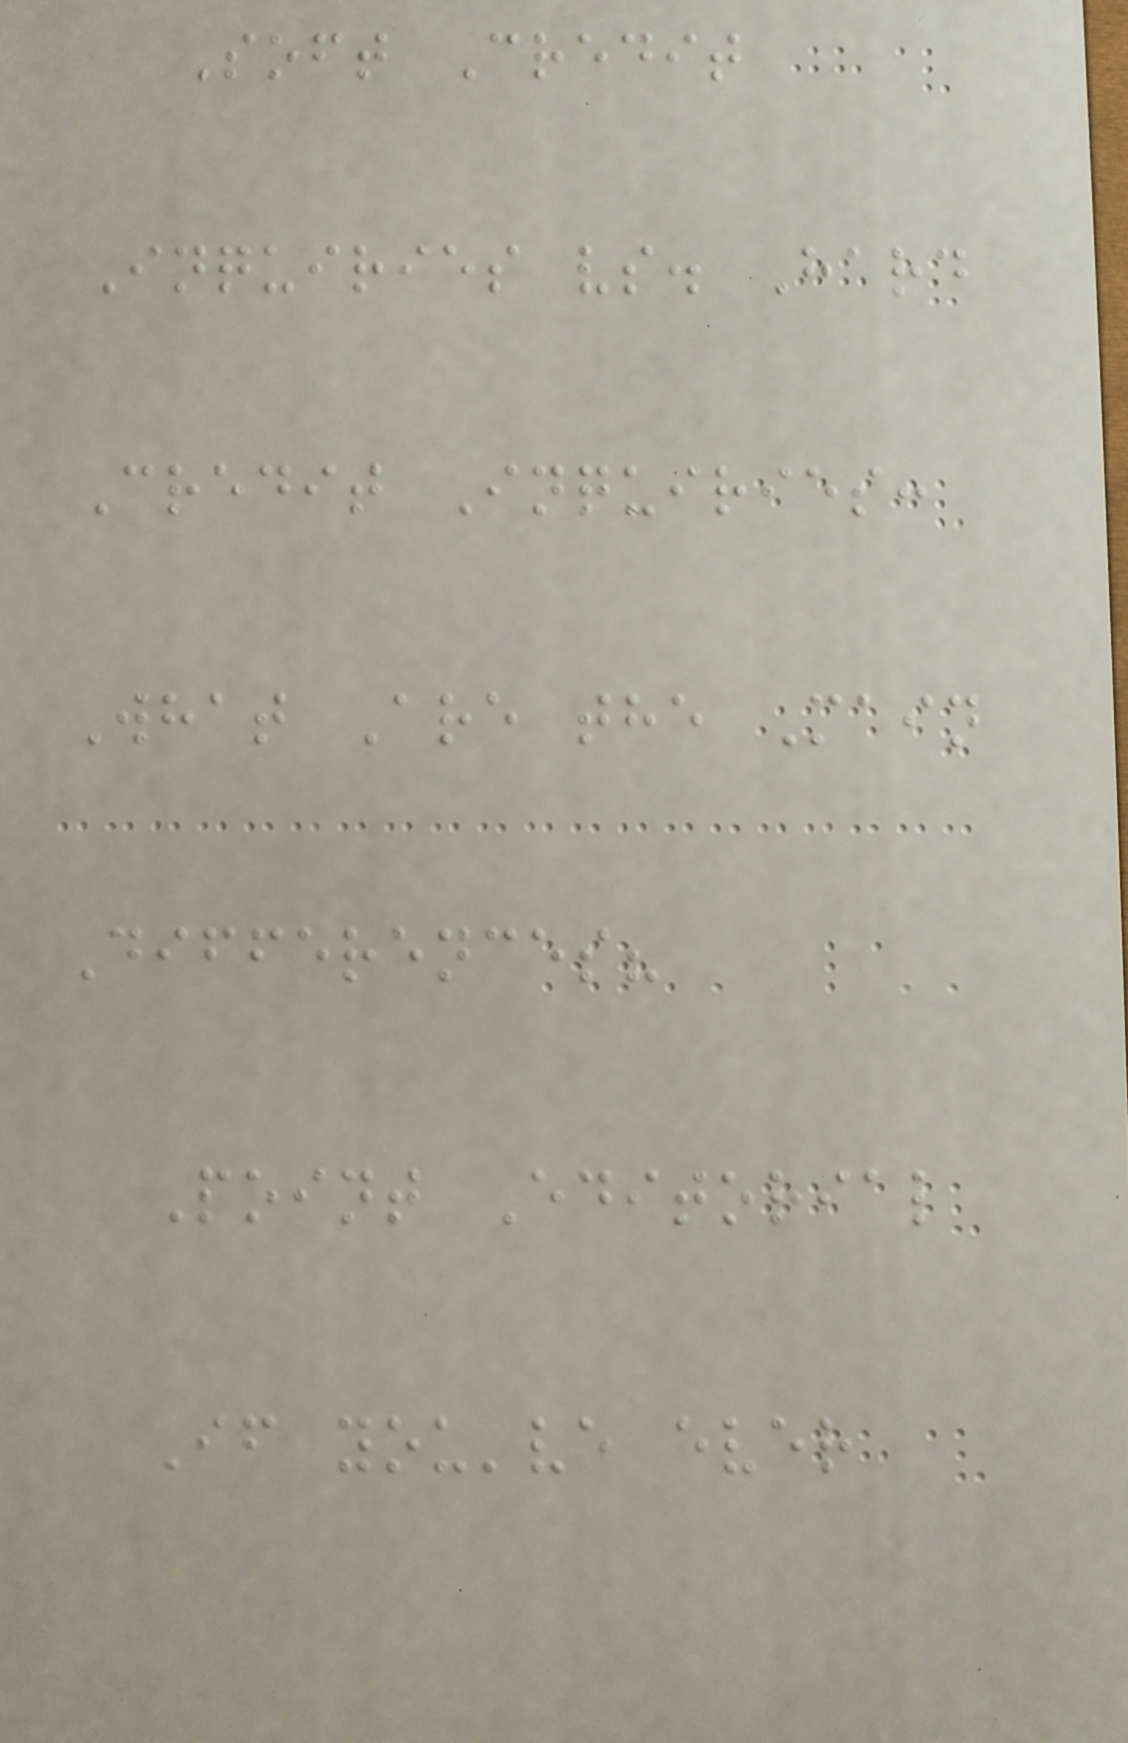Soft Credit
Inquiries vs. Hard
Credit Inquiries:
What Are the Main
Differences?
Point Editorial
If you've ever
